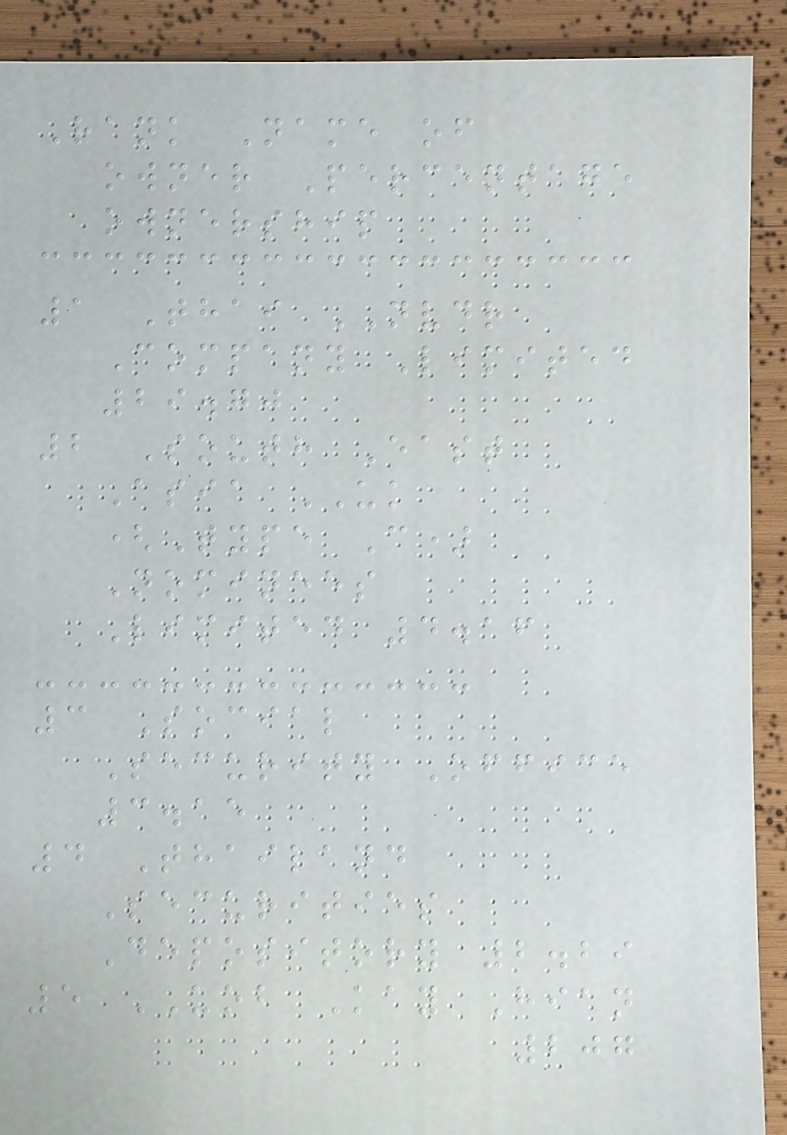Rank Name of
owner Percentage
ownership
1 Thai NVDR
Company Limited
29.70
2 South East
Asia UK
(Type C)
Nominees
Limited 4.16
3 Social
Security Office
3.15
4 Thailand
Securities
Depository 2.29
5 UOB Kay Hian
207
